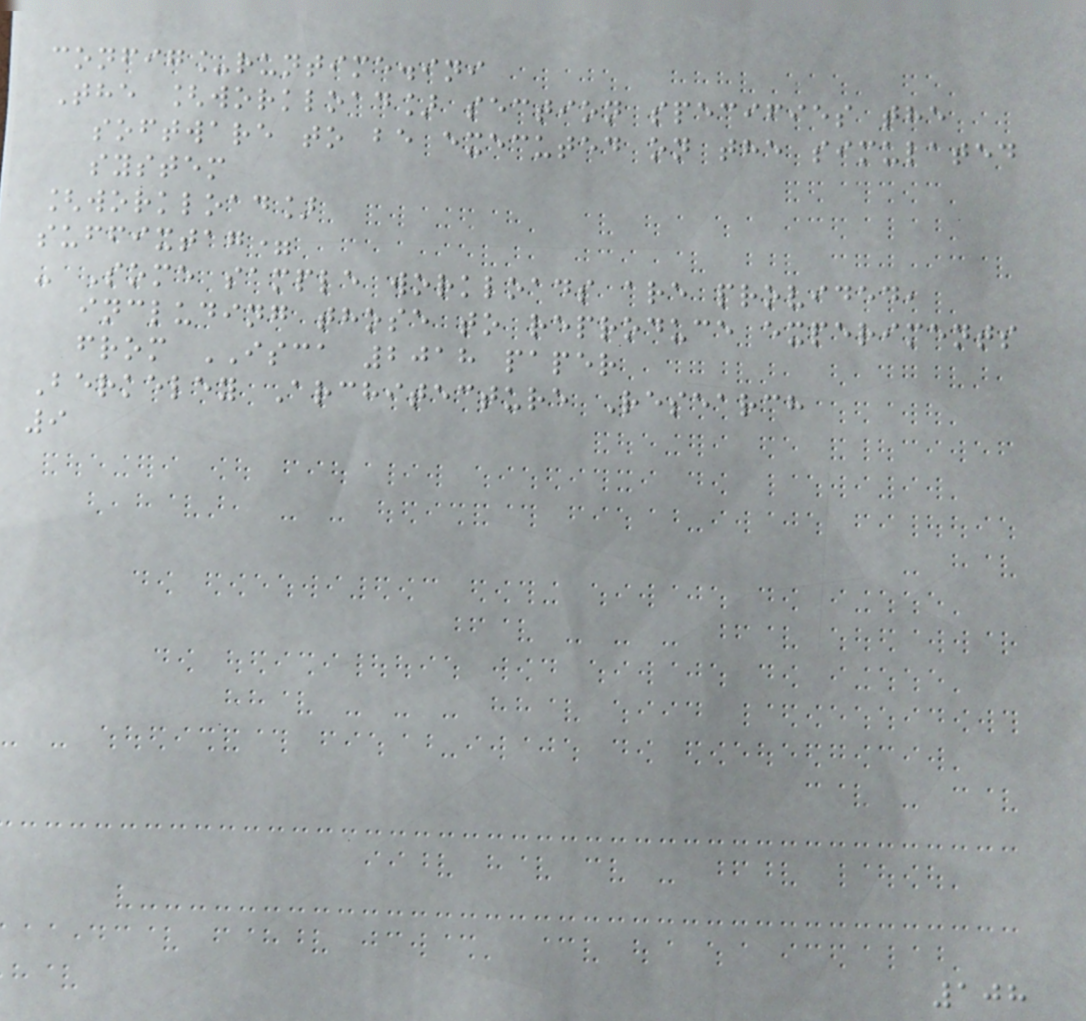config_runtime.ini
The [workload] section specifies the
software to be executed on the simulated
system
[workload]
suffixtag=
- Some sample workloads are provided,
including those to reproduce experiments
from ISCA 2018 paper
Berkeley Architecture Research
9
108
